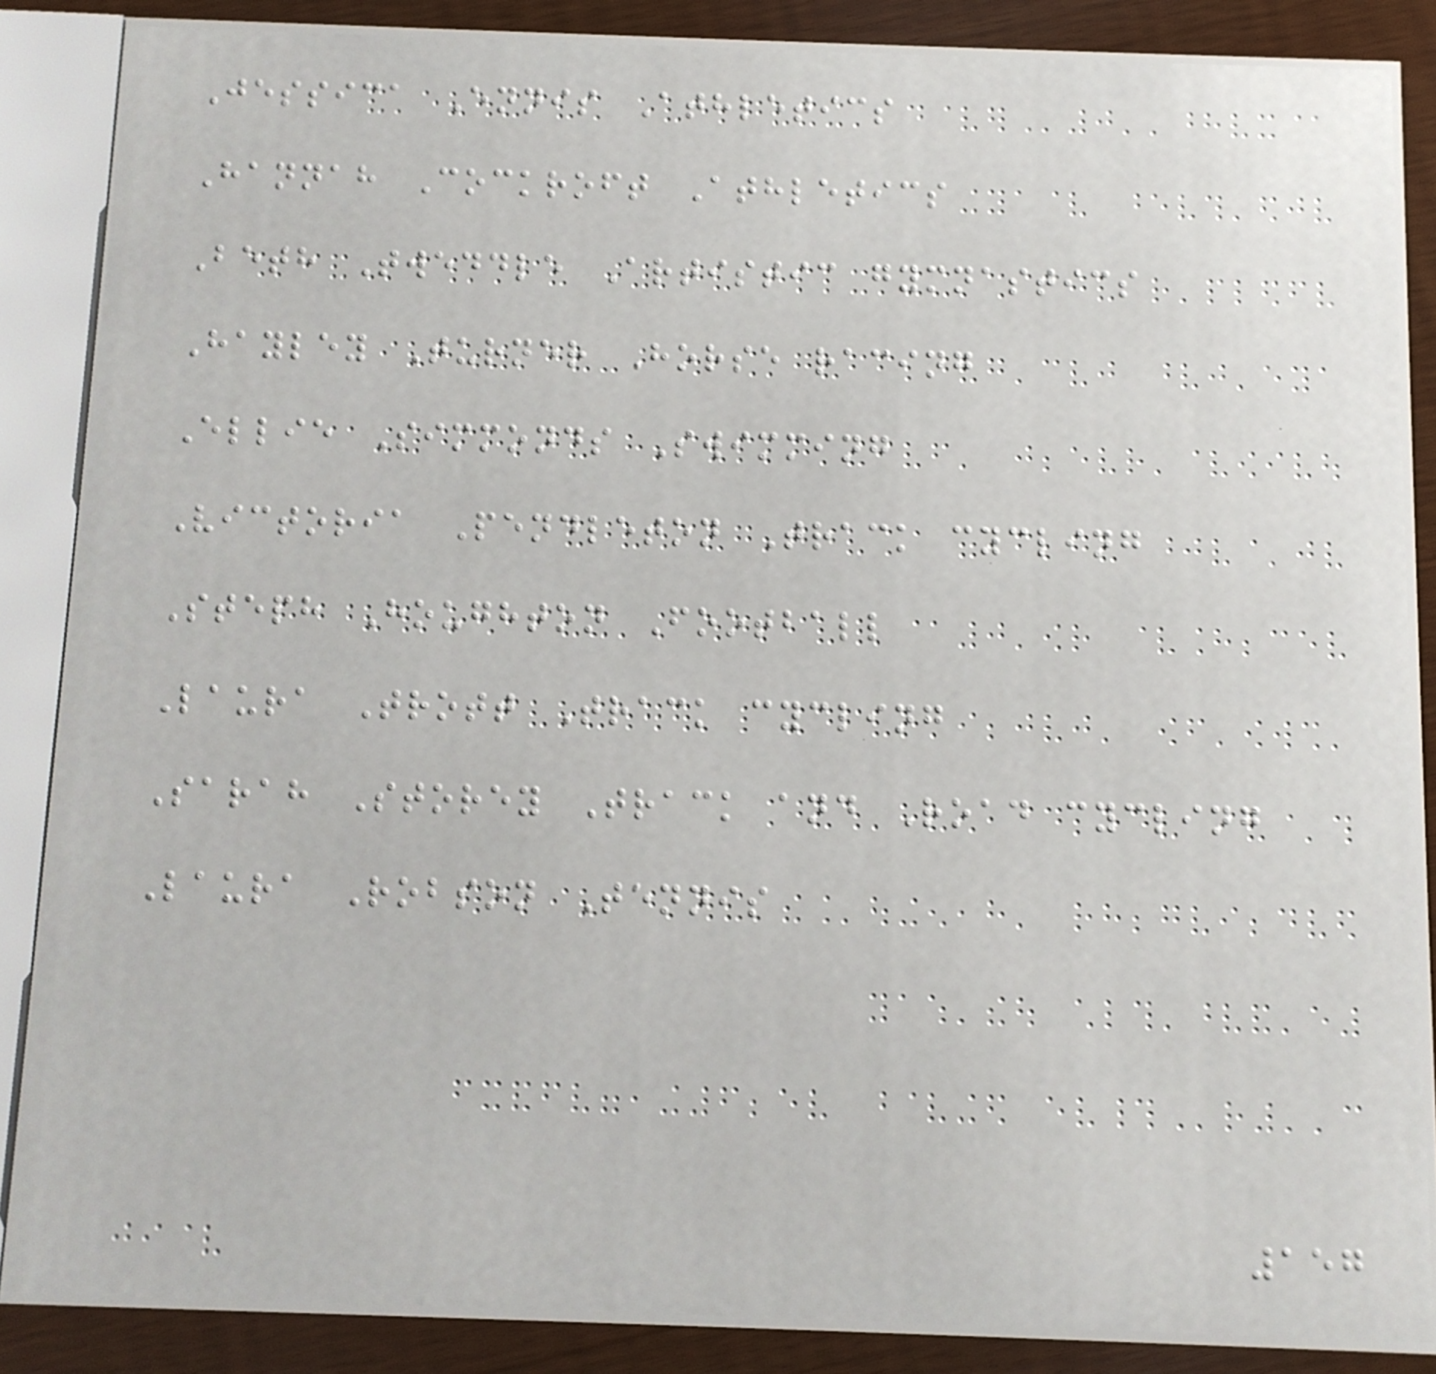Jessica Ennis Athletics
Hannah Cockroft Athletics
Beth Tweddle Artistic gymnastics
Hayley Turner Horse racing
Ellie Simmonds Swimming
Victoria Pendleton Track cycling
Steph Houghton Football
Laura Trott Track cycling
Sarah Storey Track and Road cycling
Laura Robson Tennis
157
